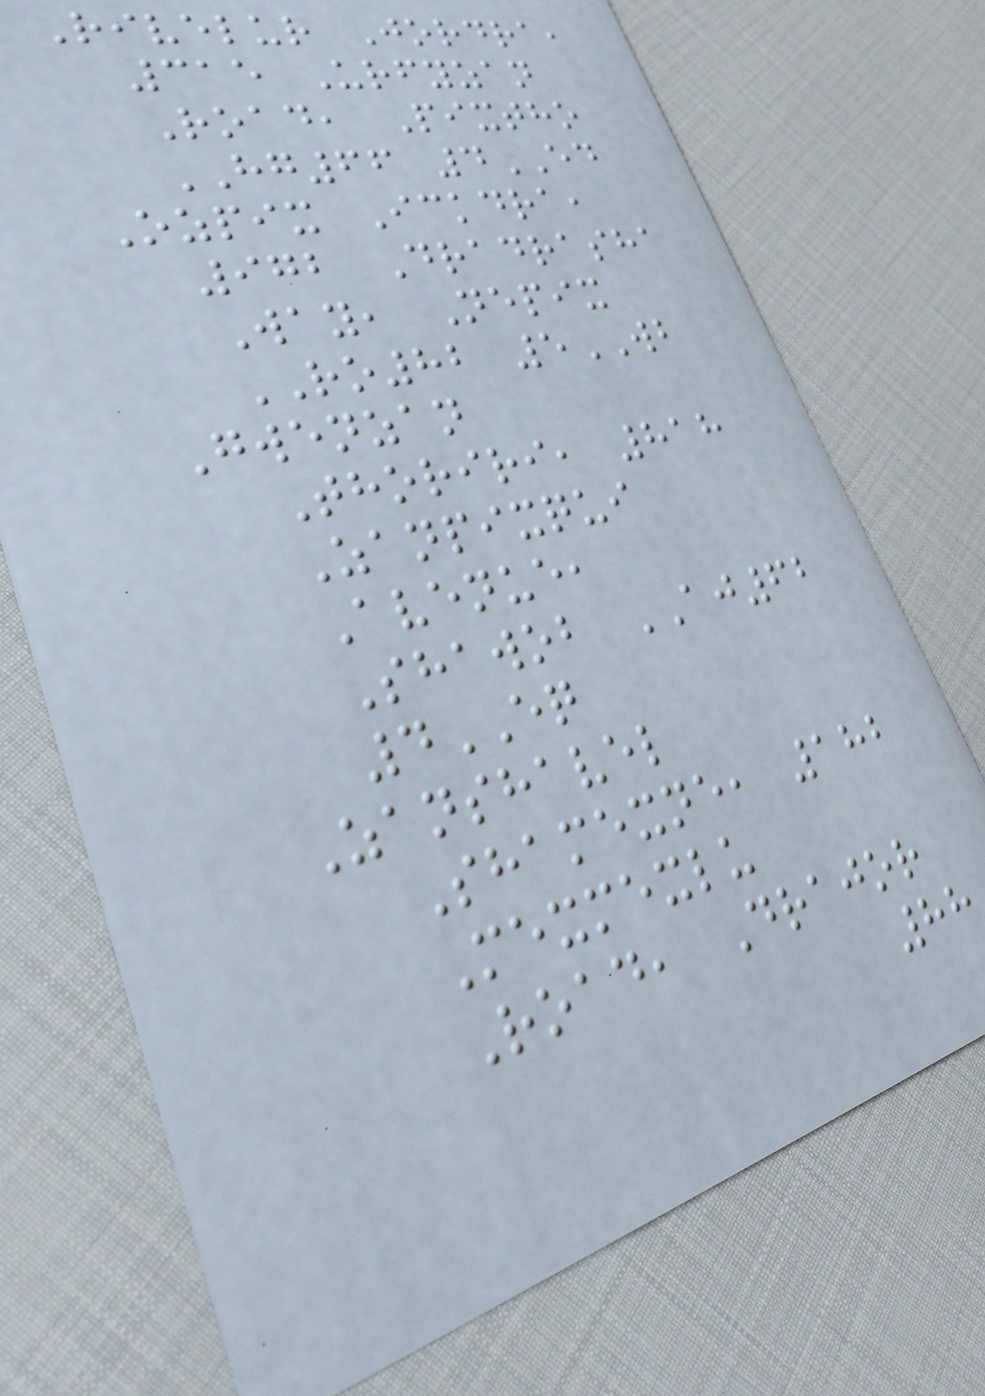Rivelur Jordra,
315 Urfyzan
Road, Pixtho
HG66 4ED
Ozpix Ickdra,
972 Dradrasha
Way, Nepix
RO82 5WB
Gwenzan
Thoriri, 818
Zanpixqui
Avenue,
Shawob AJ62
4EQ
Zanshavel
Shamexne, 182
Mexmexlu
Road, Drajor
88
